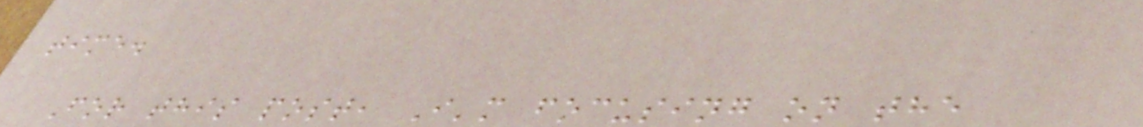time.
For this post, I'm focusing on the
